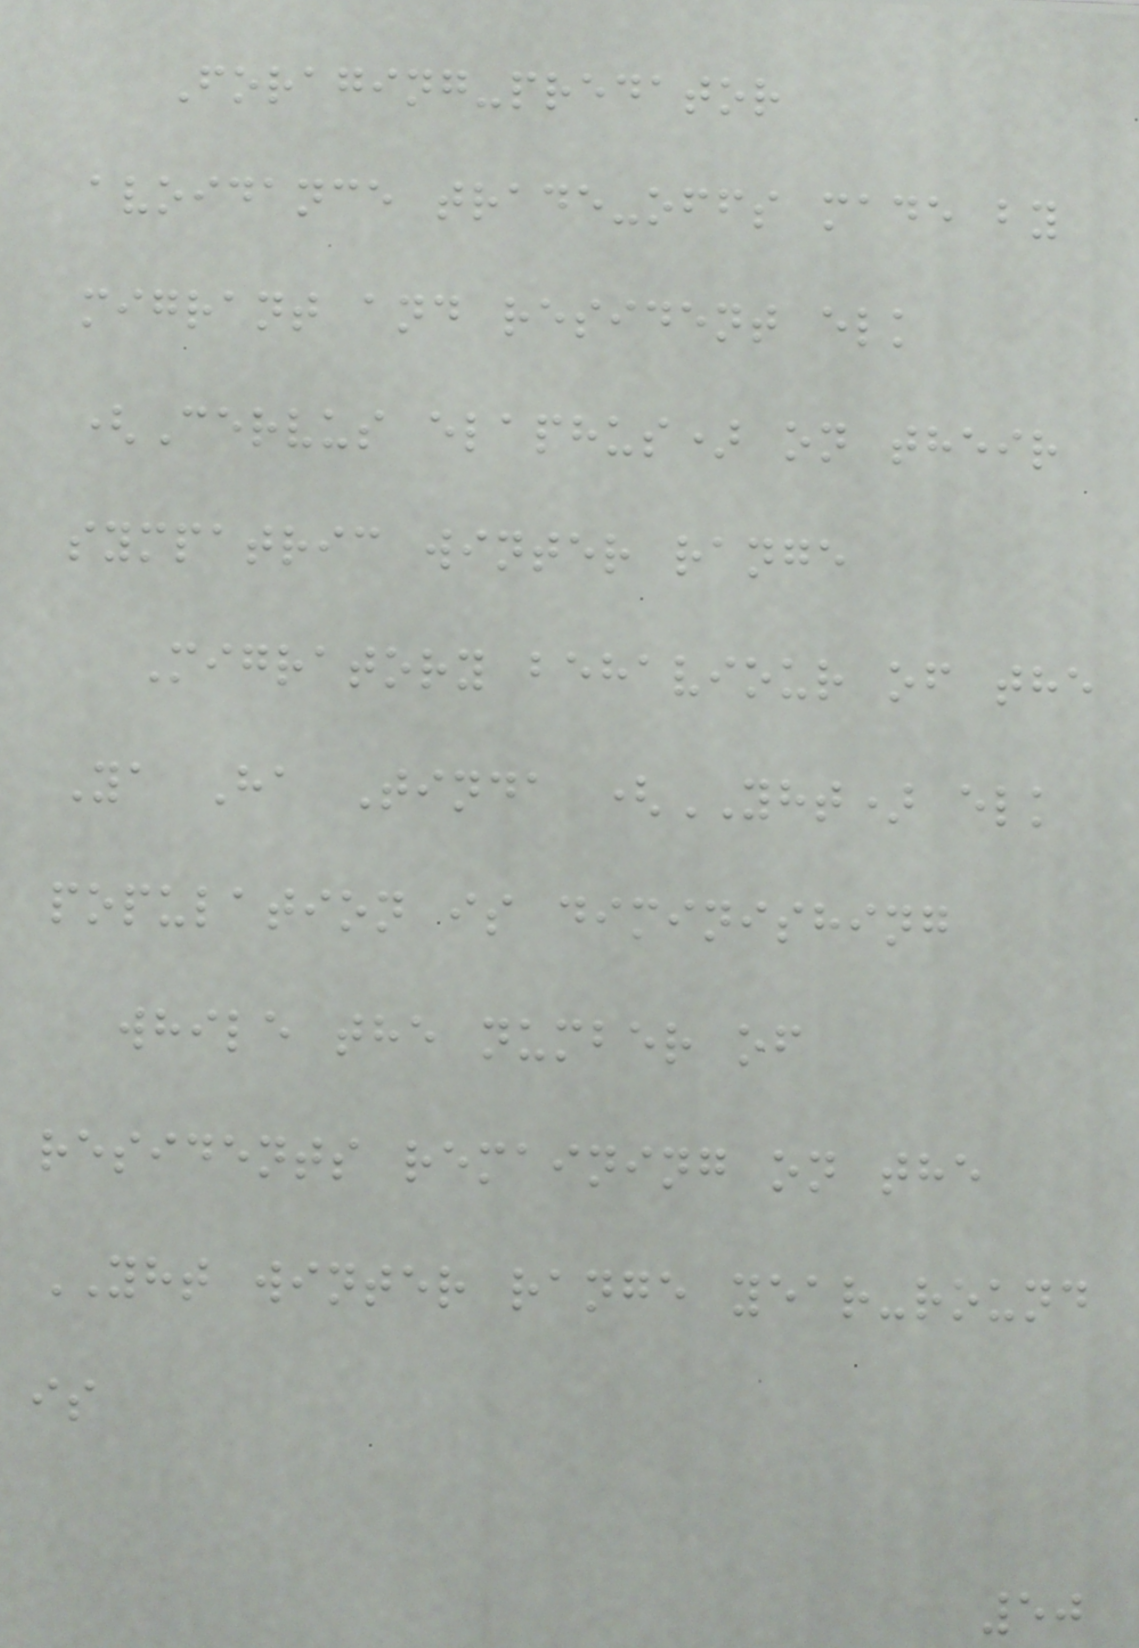Foraging-predator
avoidance trade-offs made by
migrant and resident elk
(Cervus elaphus) on their
sympatric winter range
Migratory behaviour of the
Ya Ha Tinda (YHT) elk
population is diminishing
while the number of
residents remaining on the
YHT winter range year-round
is
50
